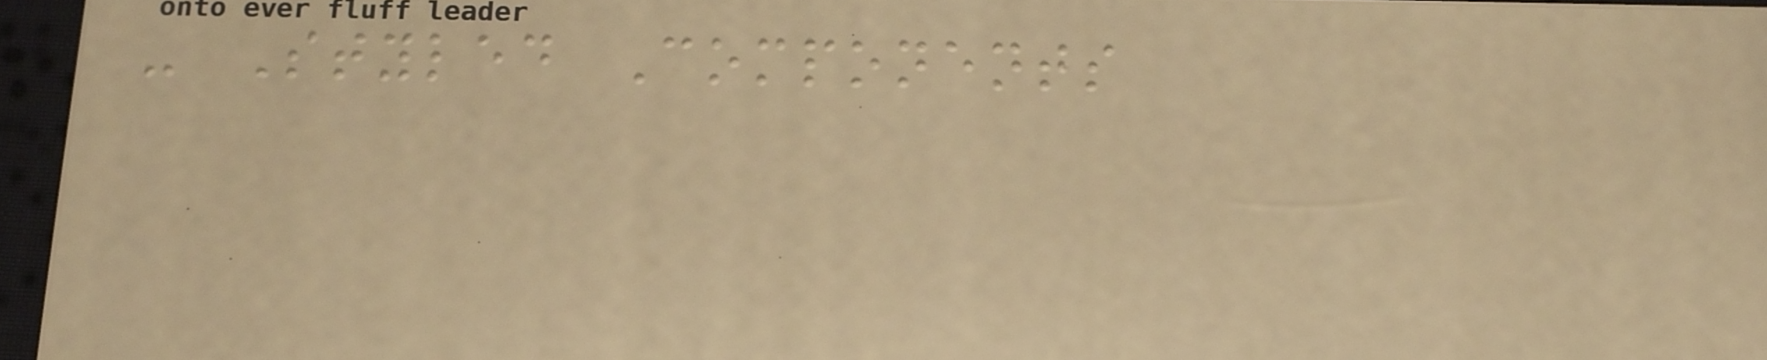- Styled Components
